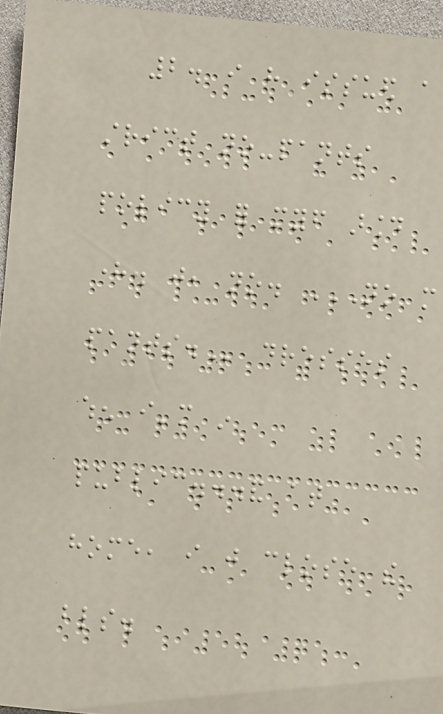2. i have issued a
strict no-pants
policy for myself around
here. just, no. NO MORE
PANTS. dresses
when i'm in
public...and at
home, i just close the
blinds.
